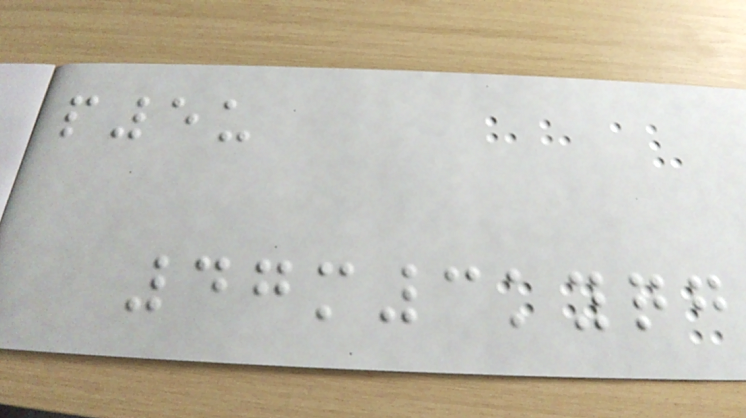p5u
47m3kyqg
